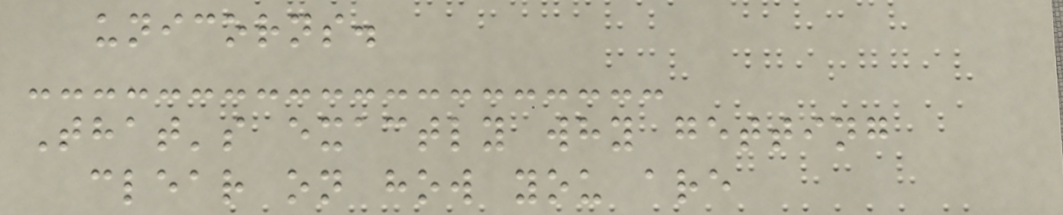unicorns.
That's exactly why getting
clear on how you are
